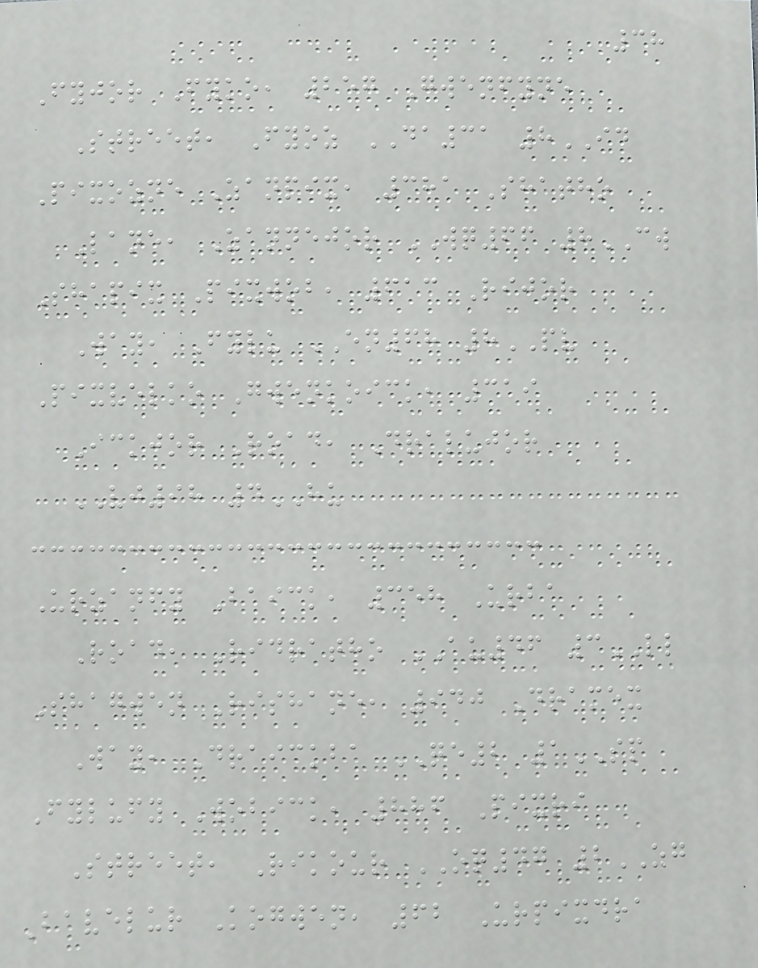38
Fyjor Fyko, 257 Gwenfyne
Street, Fyoz DA31 8ID
Pixozne Zanpix, 381 Shatho
Lane, Zannejor WQ66 8CW
Shapix Pixwob, 613 Rijor
Way, Fylu EN68 8PV
Pixvelko Gwenkoick, 319
Ickjor Road, Dralujor
VJ98 4HU
Urzanfy Baick, 358 Urba
Road, Ridratho AU46 3LL
Shagwen Rishane, 940 Dramex
Way, Draickba QE2 1SP
Fylufy Wobick, 886 Pixri
Street, Rikour OQ47 2ZG
Bavelur Kogwen, 62 Urpixdra
